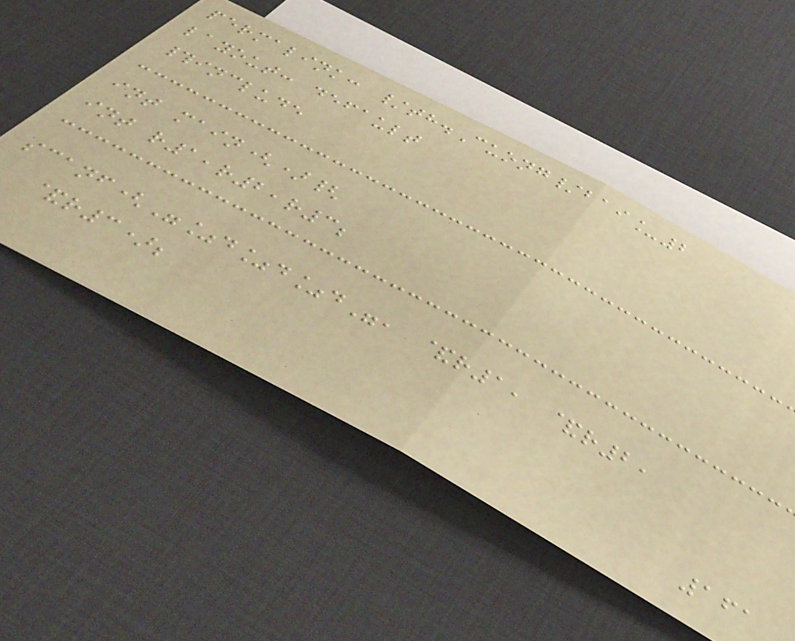permalink: /th.Cuong/bai_2
layout: default
#include
int main(){
int r1,r2,r3;
scanf("%d%d%d", &r1, &r2,
&r3);
161
